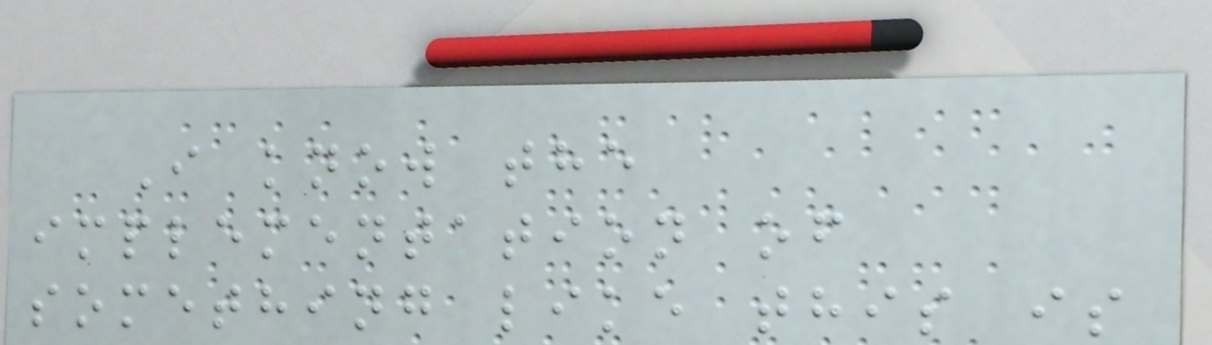I know the
implementation of
something like this is
